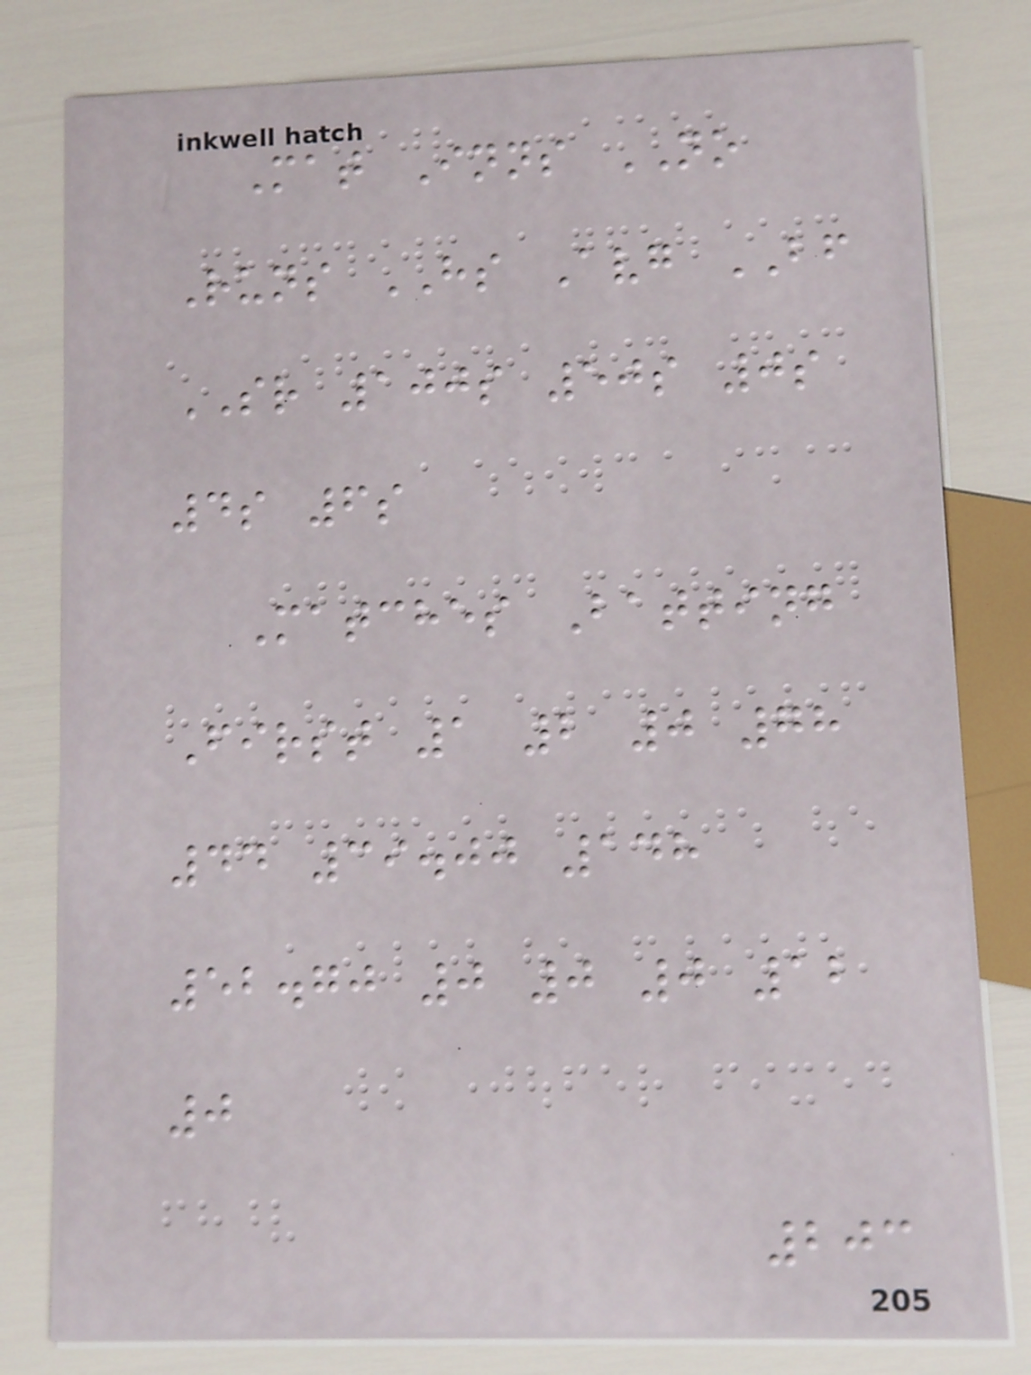Mat Inns NO
Runs HS Avg BF
SR 100s 50s 0s
4s 6s
Matches Batting
First 1 2 0 78
44 39.00 148
52.70 0 0 0 12
0
203
